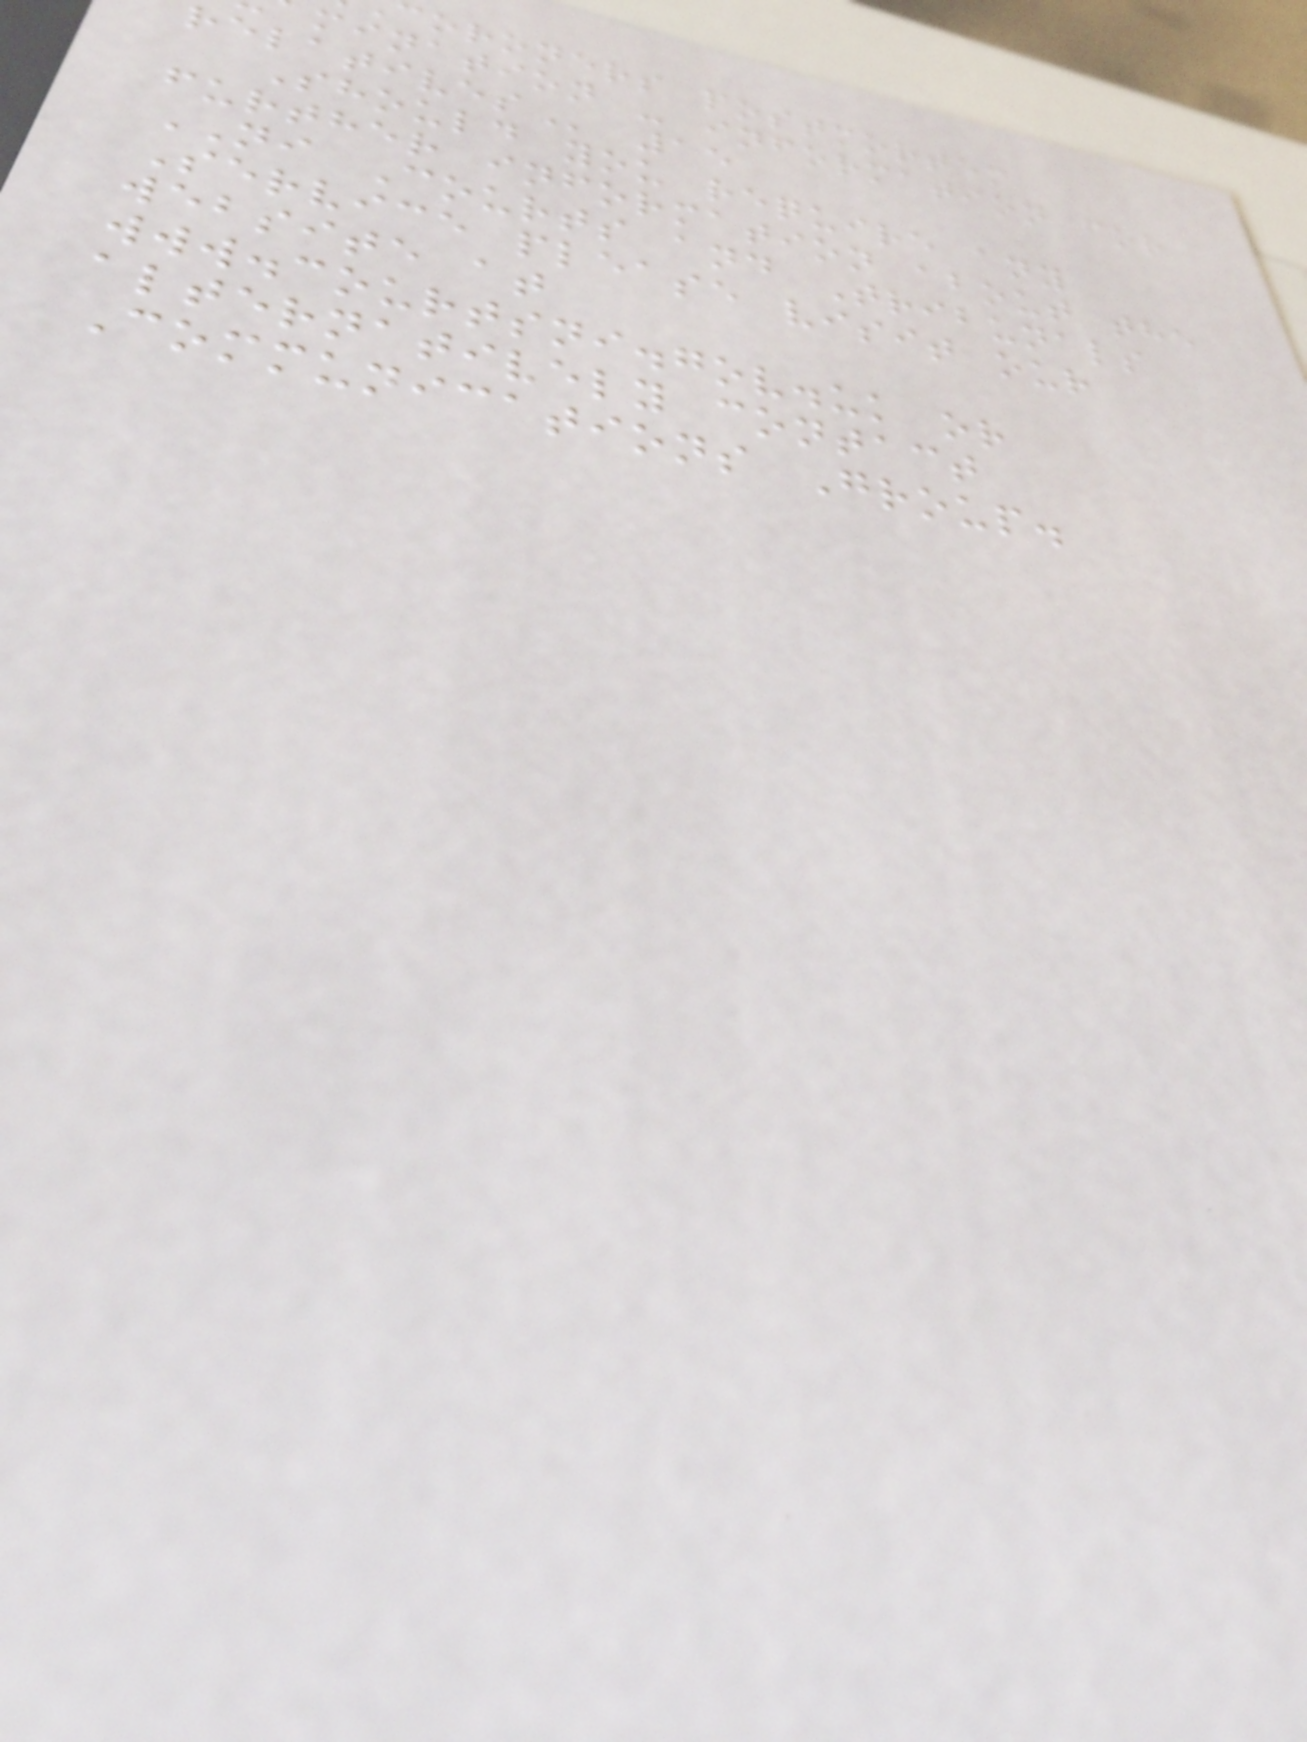oroners postmortem
mination - information for
Should you require any
further information about the
NI Courts and Tribunals
Service please visit our
website at
www.courtsni.gov.uk or
alternatively contact
Communications Group.
